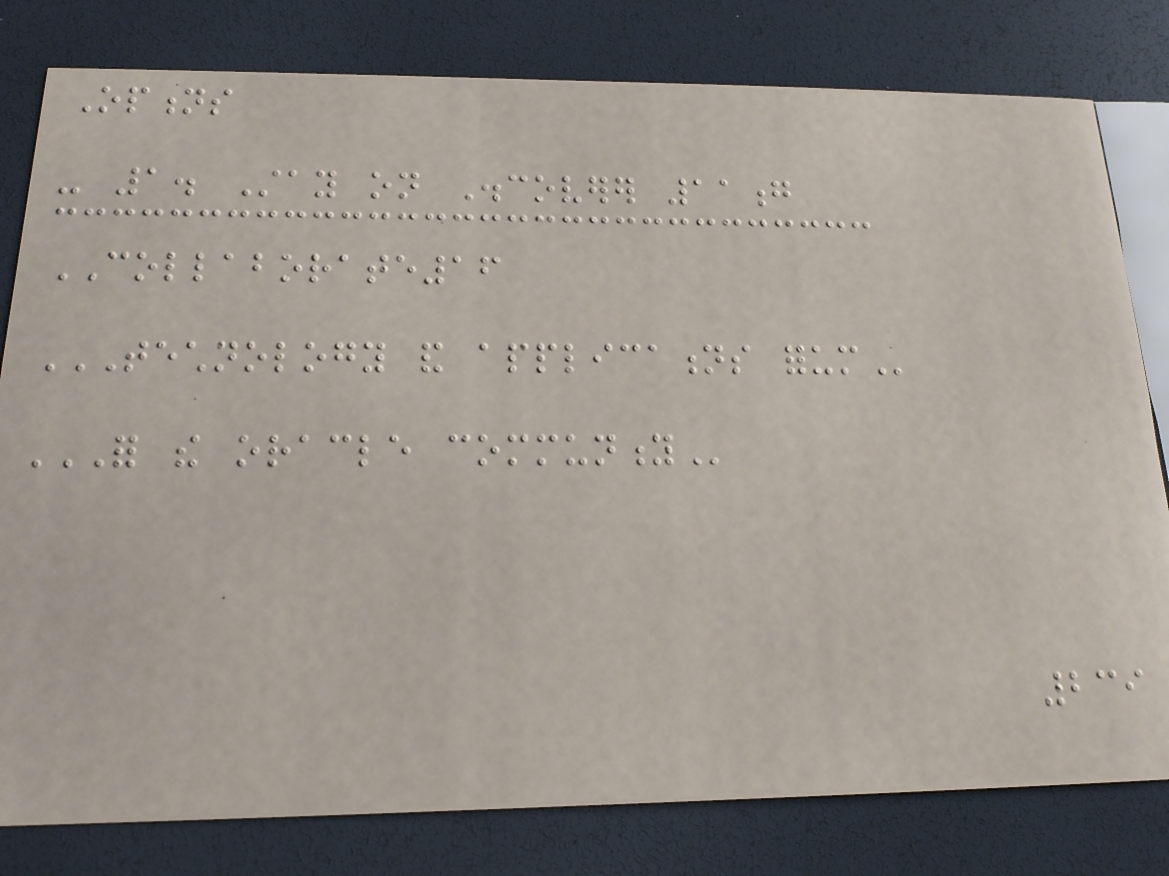Options
- 1. Stay on Discoverer 11g
COLLABORATE16
TECHNOLOGY AND APPLICATIONS FORUM
FOR THE ORACLE COMMUNITY
239
